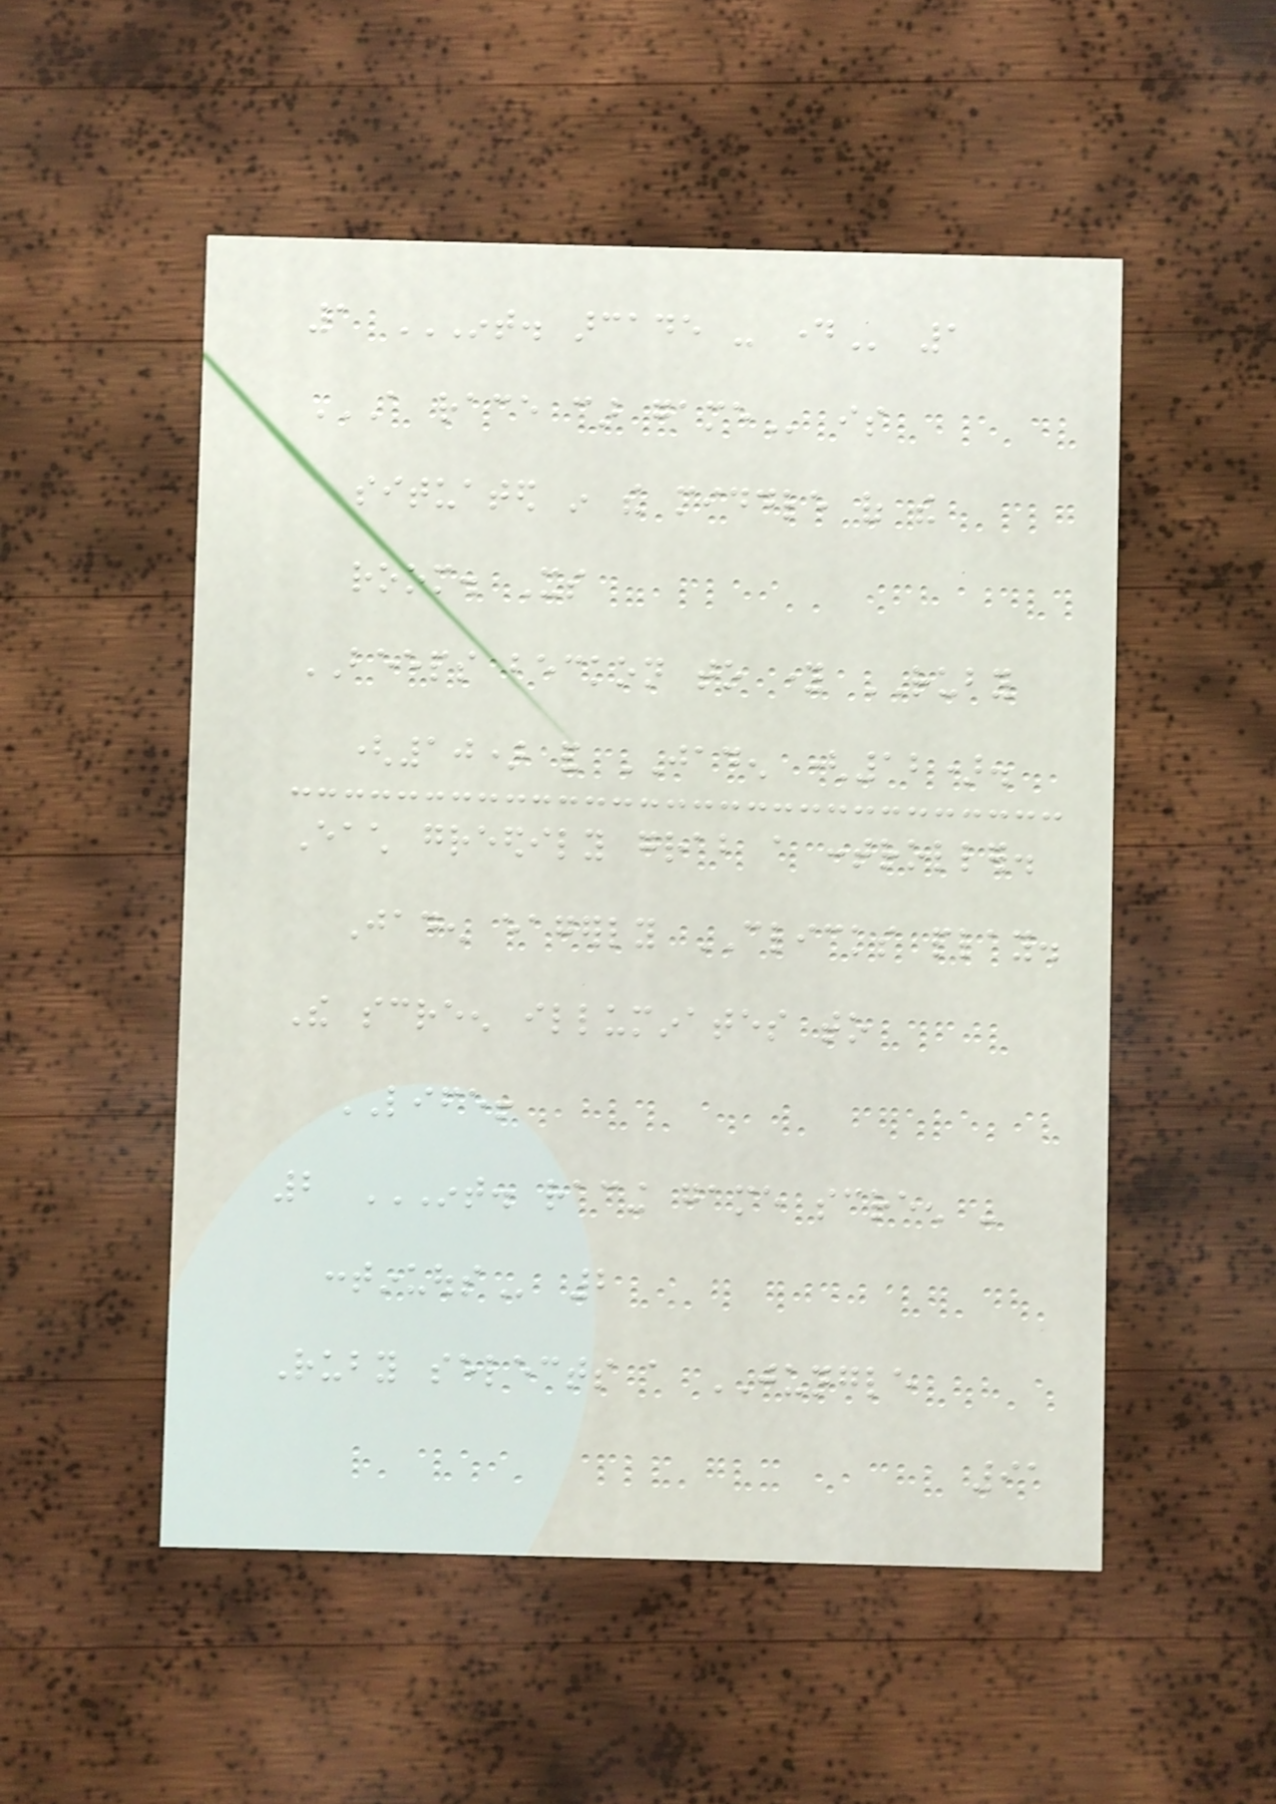1 INT. ARCADE - DAY 1
A RACE CAR GAME is
situated in the middle of the
room. Its
BEEPS beckon to young RUBY
(10) and JADEN (12).
Each greedily grab a controller.
Jaden eagerly CLICKS play.
The screen illuminates to
LIFE!
2 INT. RACING GAME SCREEN -
CONTINUOUS 2
Ruby selects a JUNGLE
91
